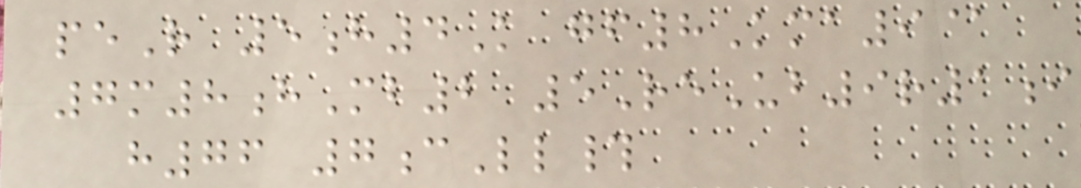peR 5h4K gf8Kma9@
7m8hMb2 5ReUb9r1i
h76 7cLl#
